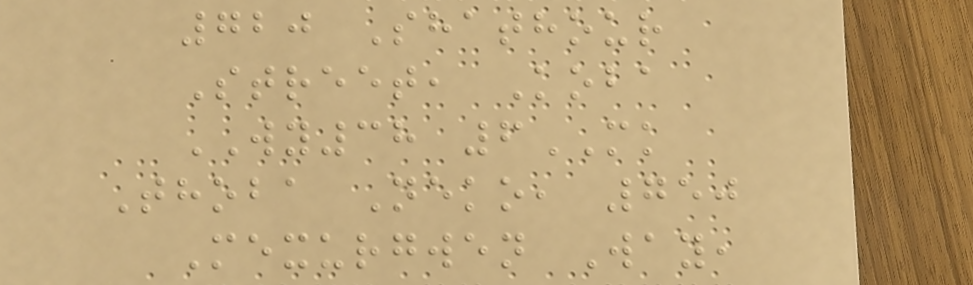720 Shathour
Street, Koba
WY38 6MK
Thoba Neko, 750
Mexurgwen Way,
